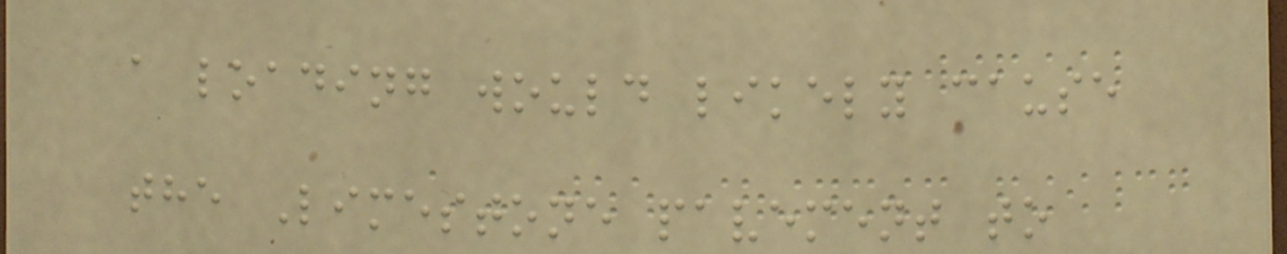a loading would likely cause
the Limestone pavement to
